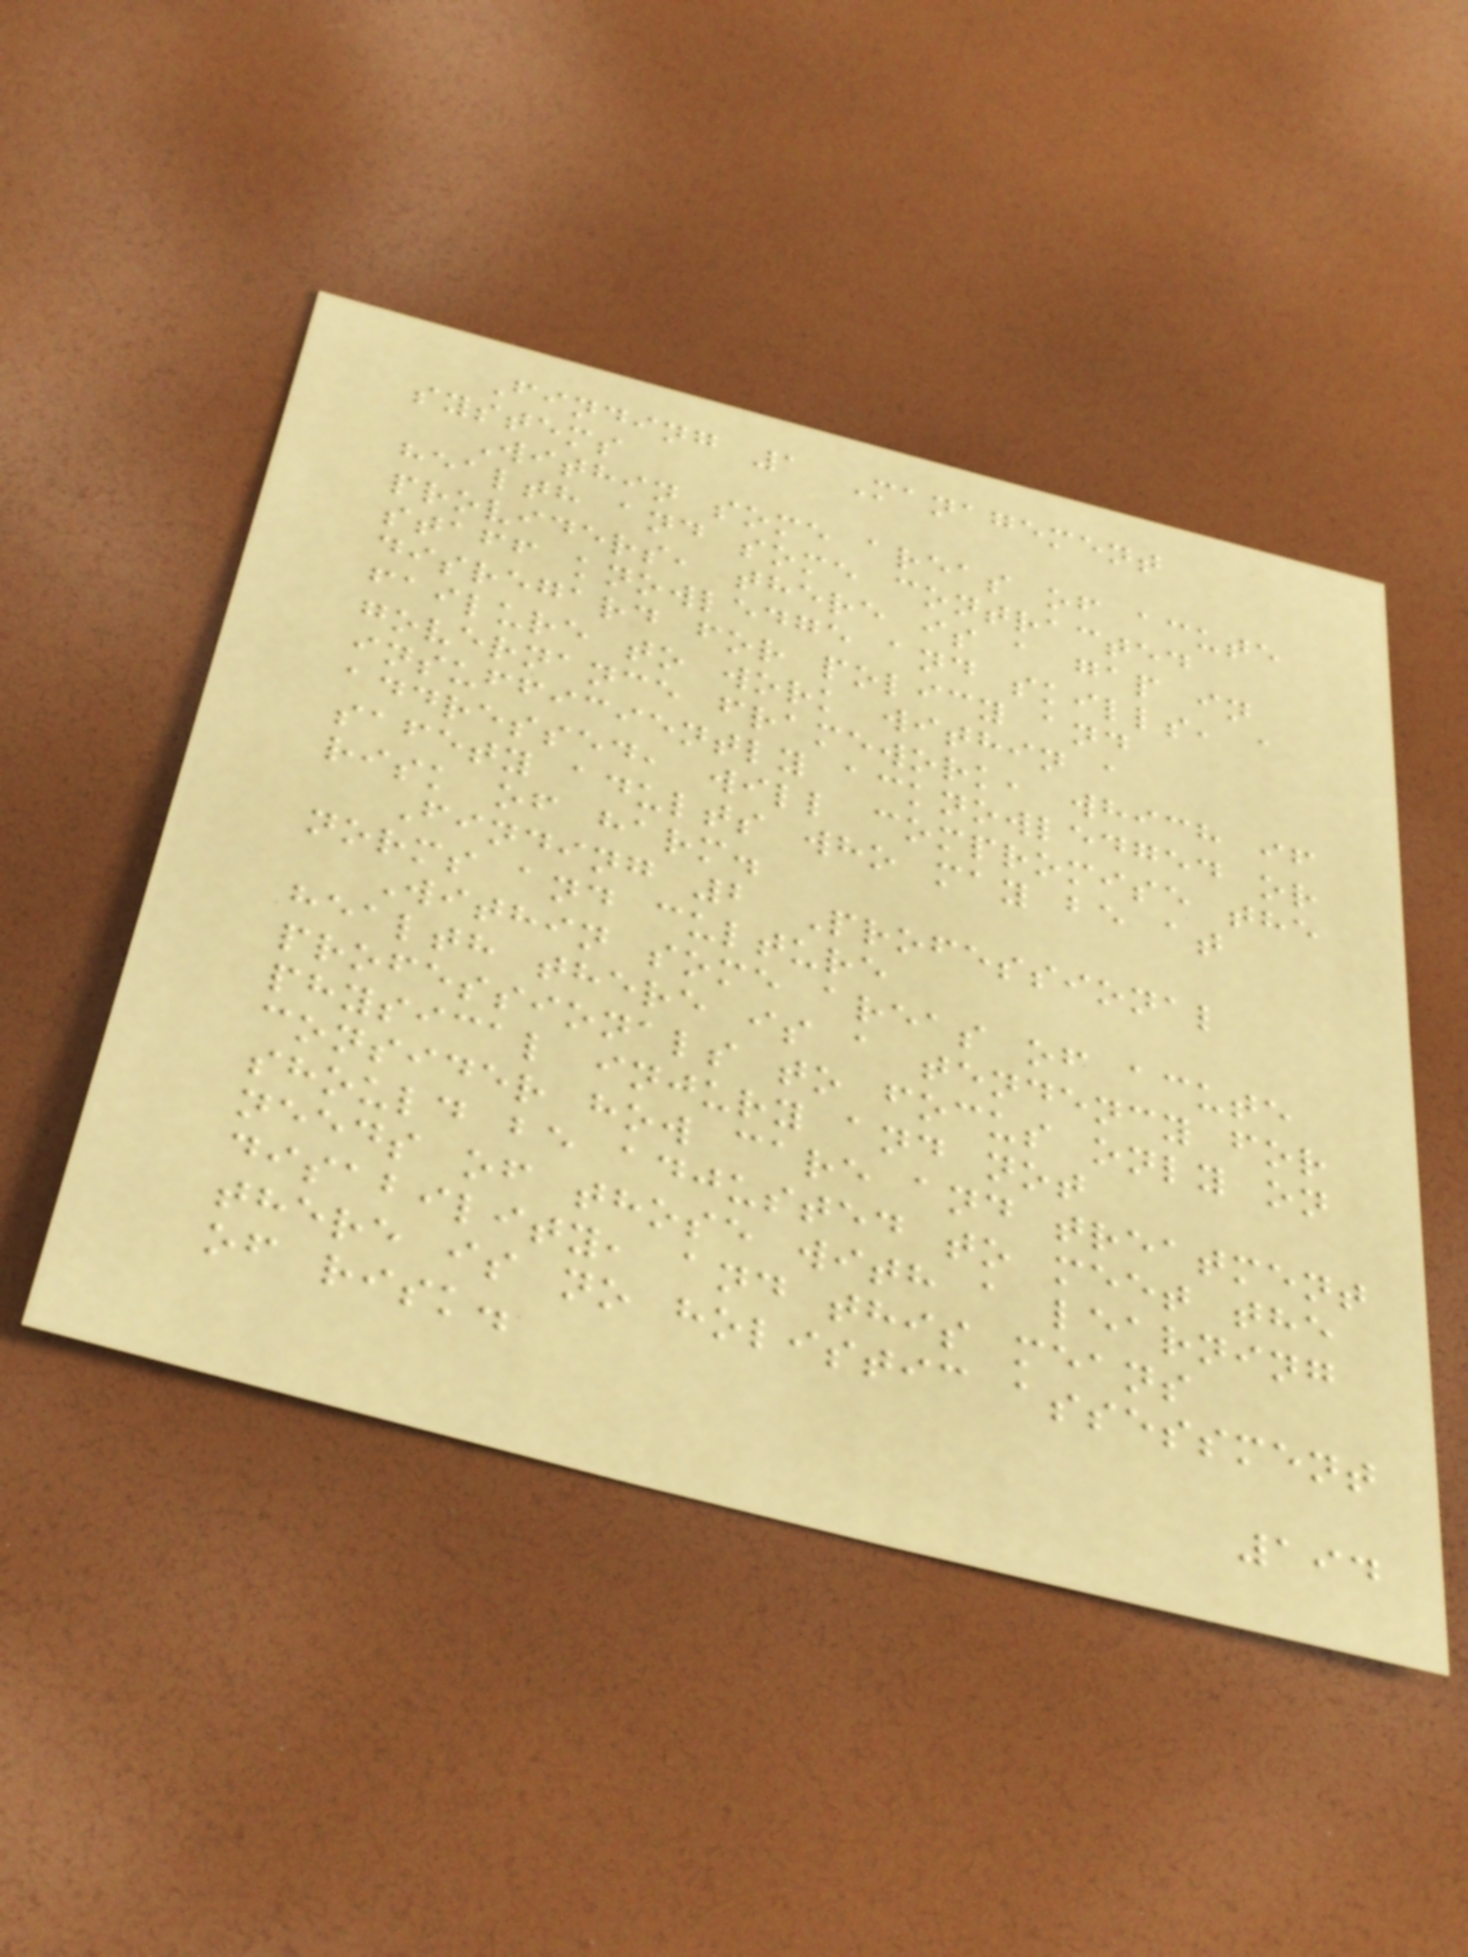Finding 1 Management
systems
Within some areas of acute
health and some contracted
providers, there is a gap in
staff knowledge and skills, a
disregard for policy and
failure to work within a
governance framework, which if
insufficiently acknowledged or
addressed, will compromise the
safety adults who may be at
risk of harm.
Finding 2 Professional
norms and culture
Within some areas of acute
health there is a tendency for
professionals to focus only on
physical injury and not
consider how care and treatment
should be adjusted to meet the
needs of those with a learning
disability, and this means
there is no holistic assessment
of risk.
194
